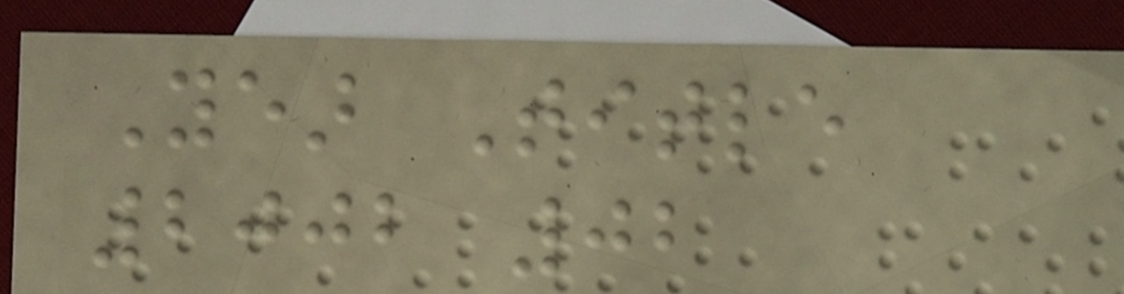Year Title
2002 02
